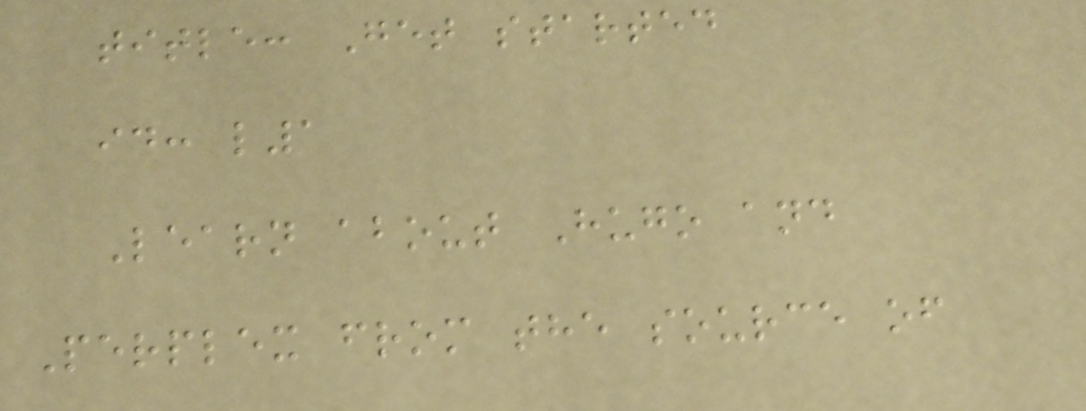title: Get started
id: l1
Learn about Hugo and
Perplex from the source of
